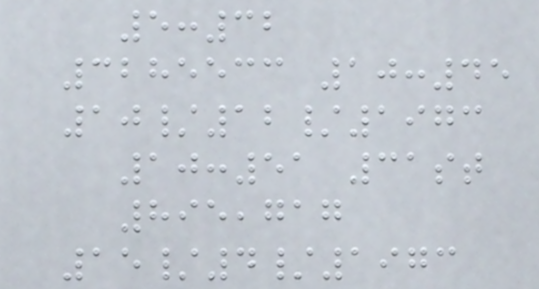5:32
3285533 10:45
10/12/1973
10:51 31st
895,717
15/4/1973
